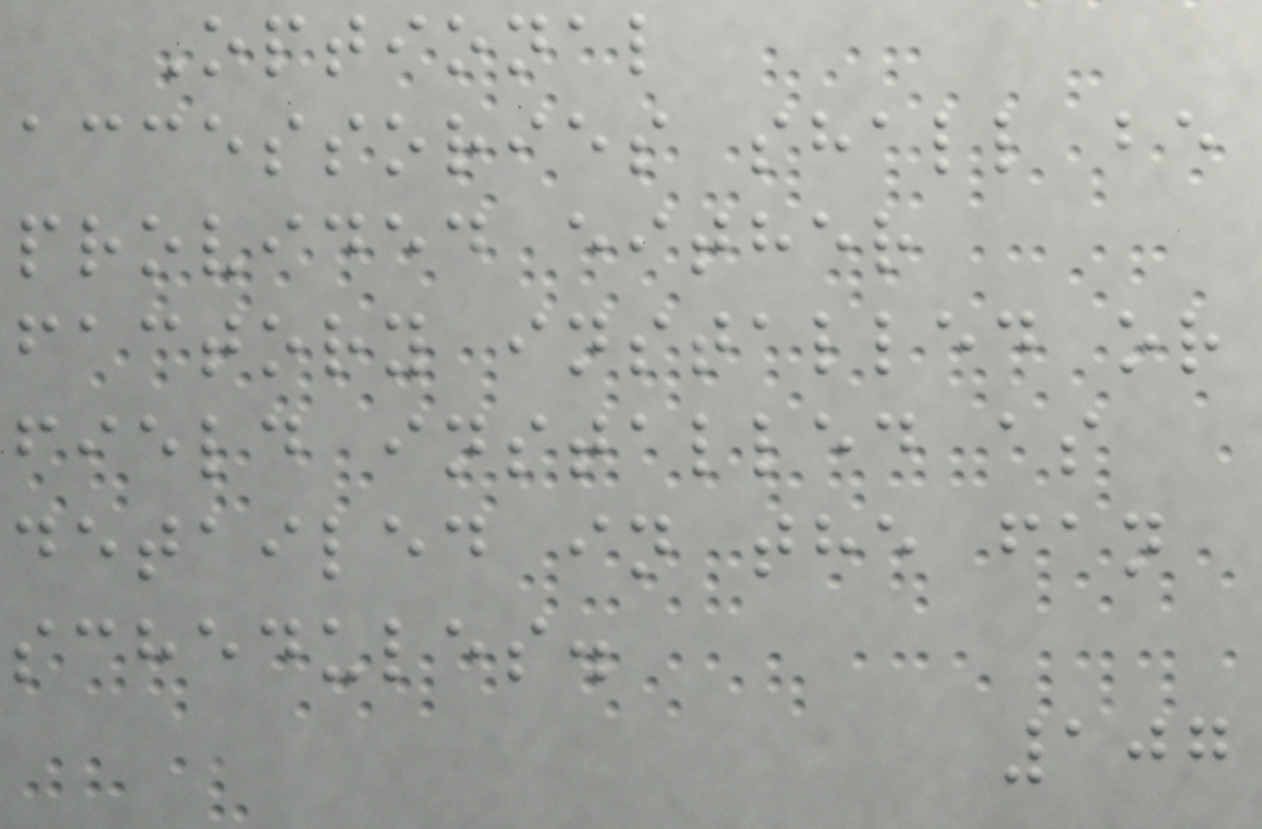Optional
accessories shall be
provided either
factory installed or
field installed as
detailed in the fan
schedules.
107
